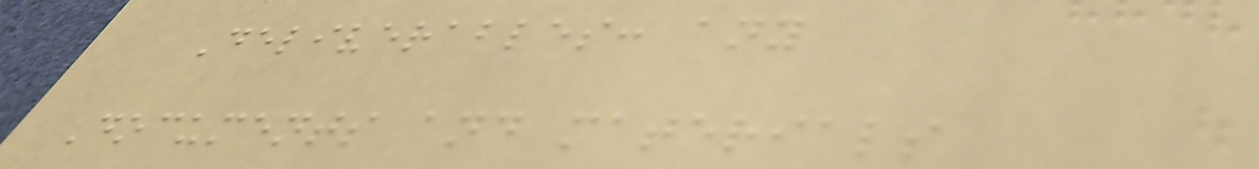Deliverables: any
Documents and materials
